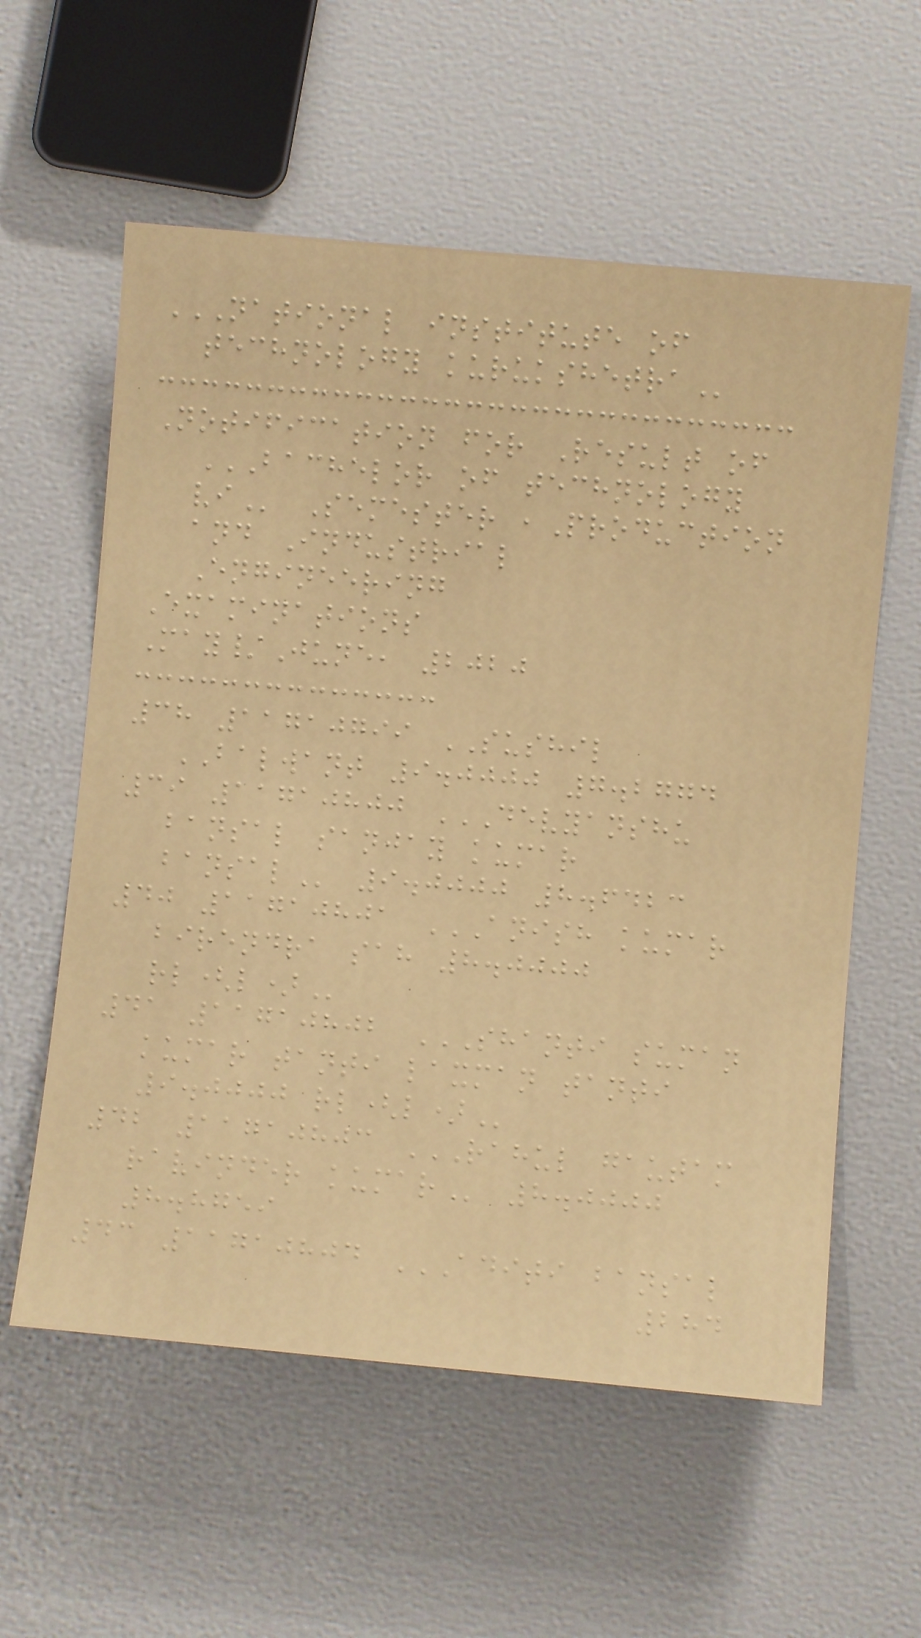NATIONAL INSTITUTE OF
TECHNOLOGY KURUKSHETRA
Notification for Result of
BACHELOR OF TECHNOLOGY
VI Semester ,Production
and Industrial
Engineering
Examinations
May/June, 2020
38 11710799 SUSHIL
BALWANT 9.0000 7.2774
39 11710800 DEVYANSHU
BANSAL SANJAY KUMAR
BANSAL 9.0000 8.6423
40 11710801 ANISH KUMAR
BIRENDRA SAH 8.0000
RL(L)
41 11710802 SHANTI SUMAN
KUMAR TANTI LAXMAN TANTI
9.0000 RL(L)
42 11710803 RAHUL GAUTAM
RAVINDER KUMAR 8.0000
8.8759
43 11710804 ADITI BANSAL
284
